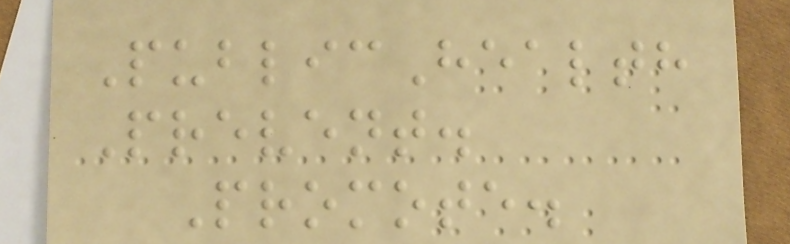PublicHealth
Prevent.
Promote.
